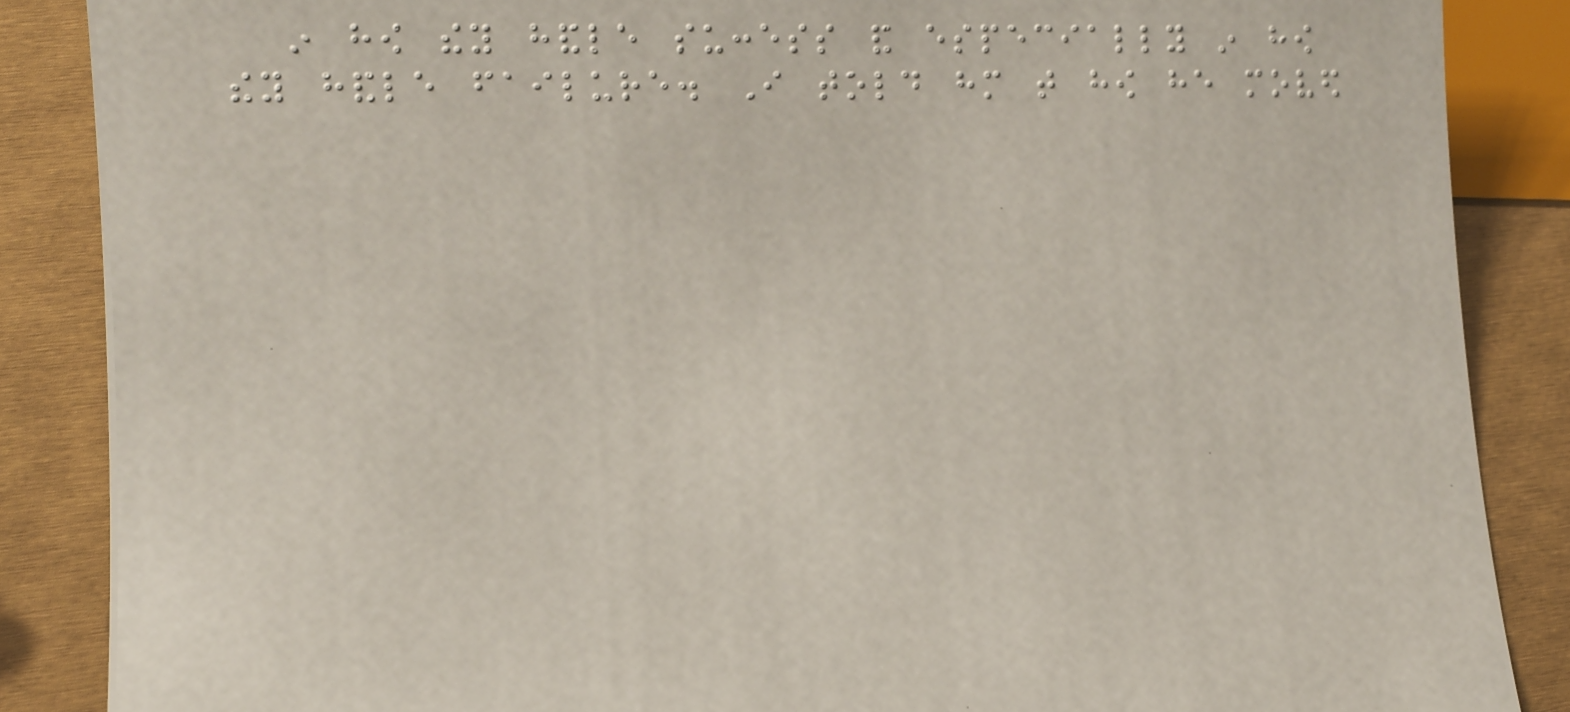in how they handle success and especially in how
they handle failure. I told him that how he moved
